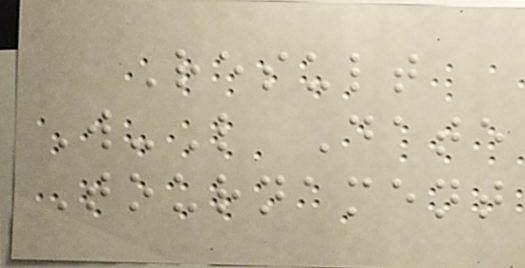Result
W-L Date
Tournament
